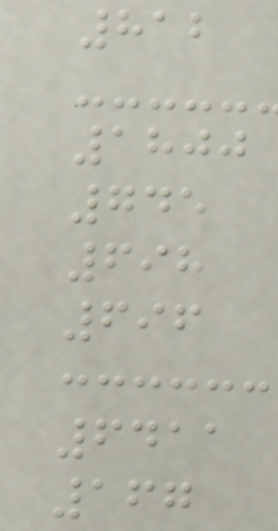812
1800
745
698
696
6411
167
